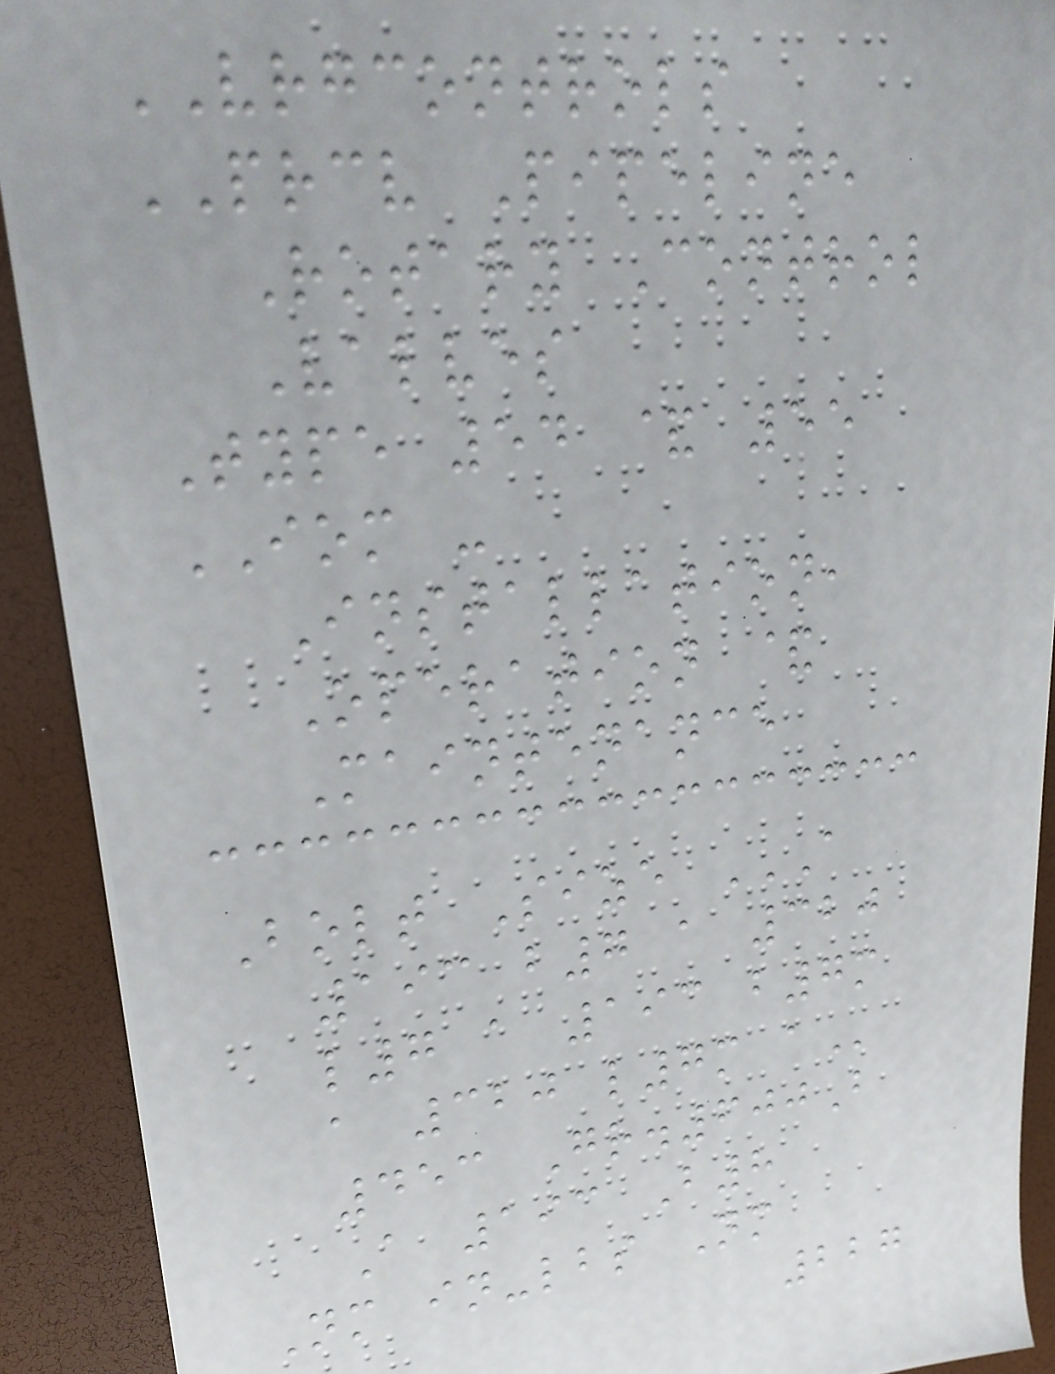VRGCONTROLS
PRCV Pipeline
Rotary Control
Valves
Type 54 & 55
IOM -
Installation,
Operation &
Maintenance
Bolt Size A
193 B7 A 320
L7 A 193 B7M
A 320 L7M A
453 Gr.600B
A 193 B8
Nm in-lbs Nm
227
